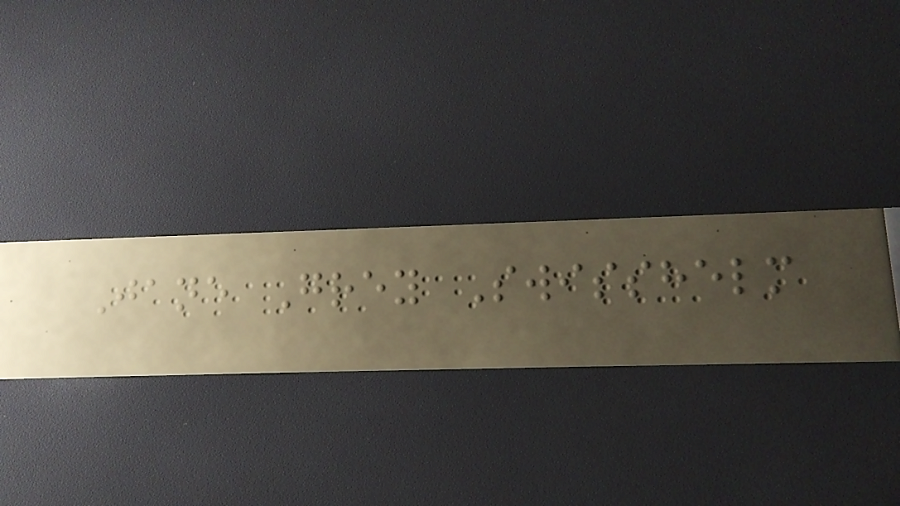Jane Grey Swisshelm
